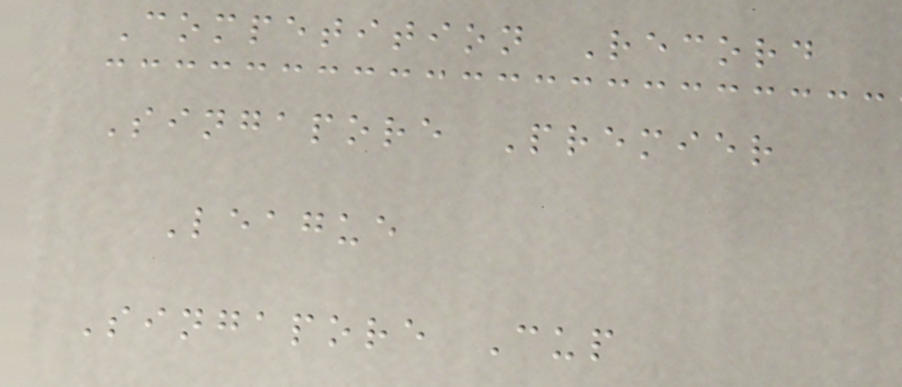Competition Record
Singapore Premier
League
Singapore Cup
